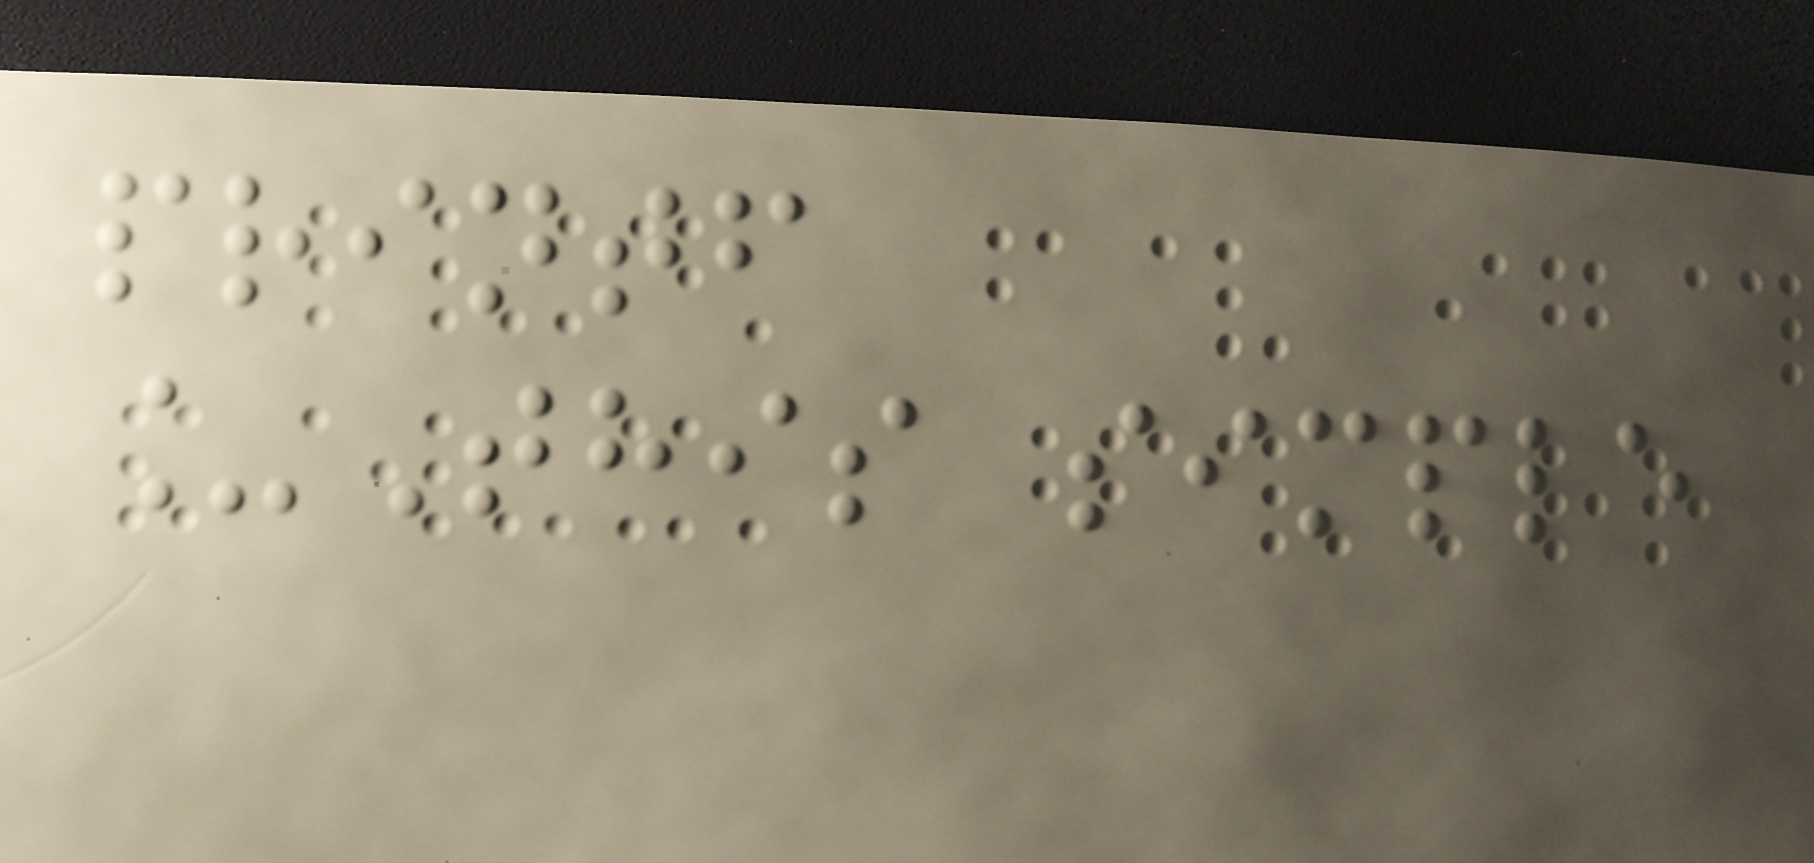printf
_This simple
